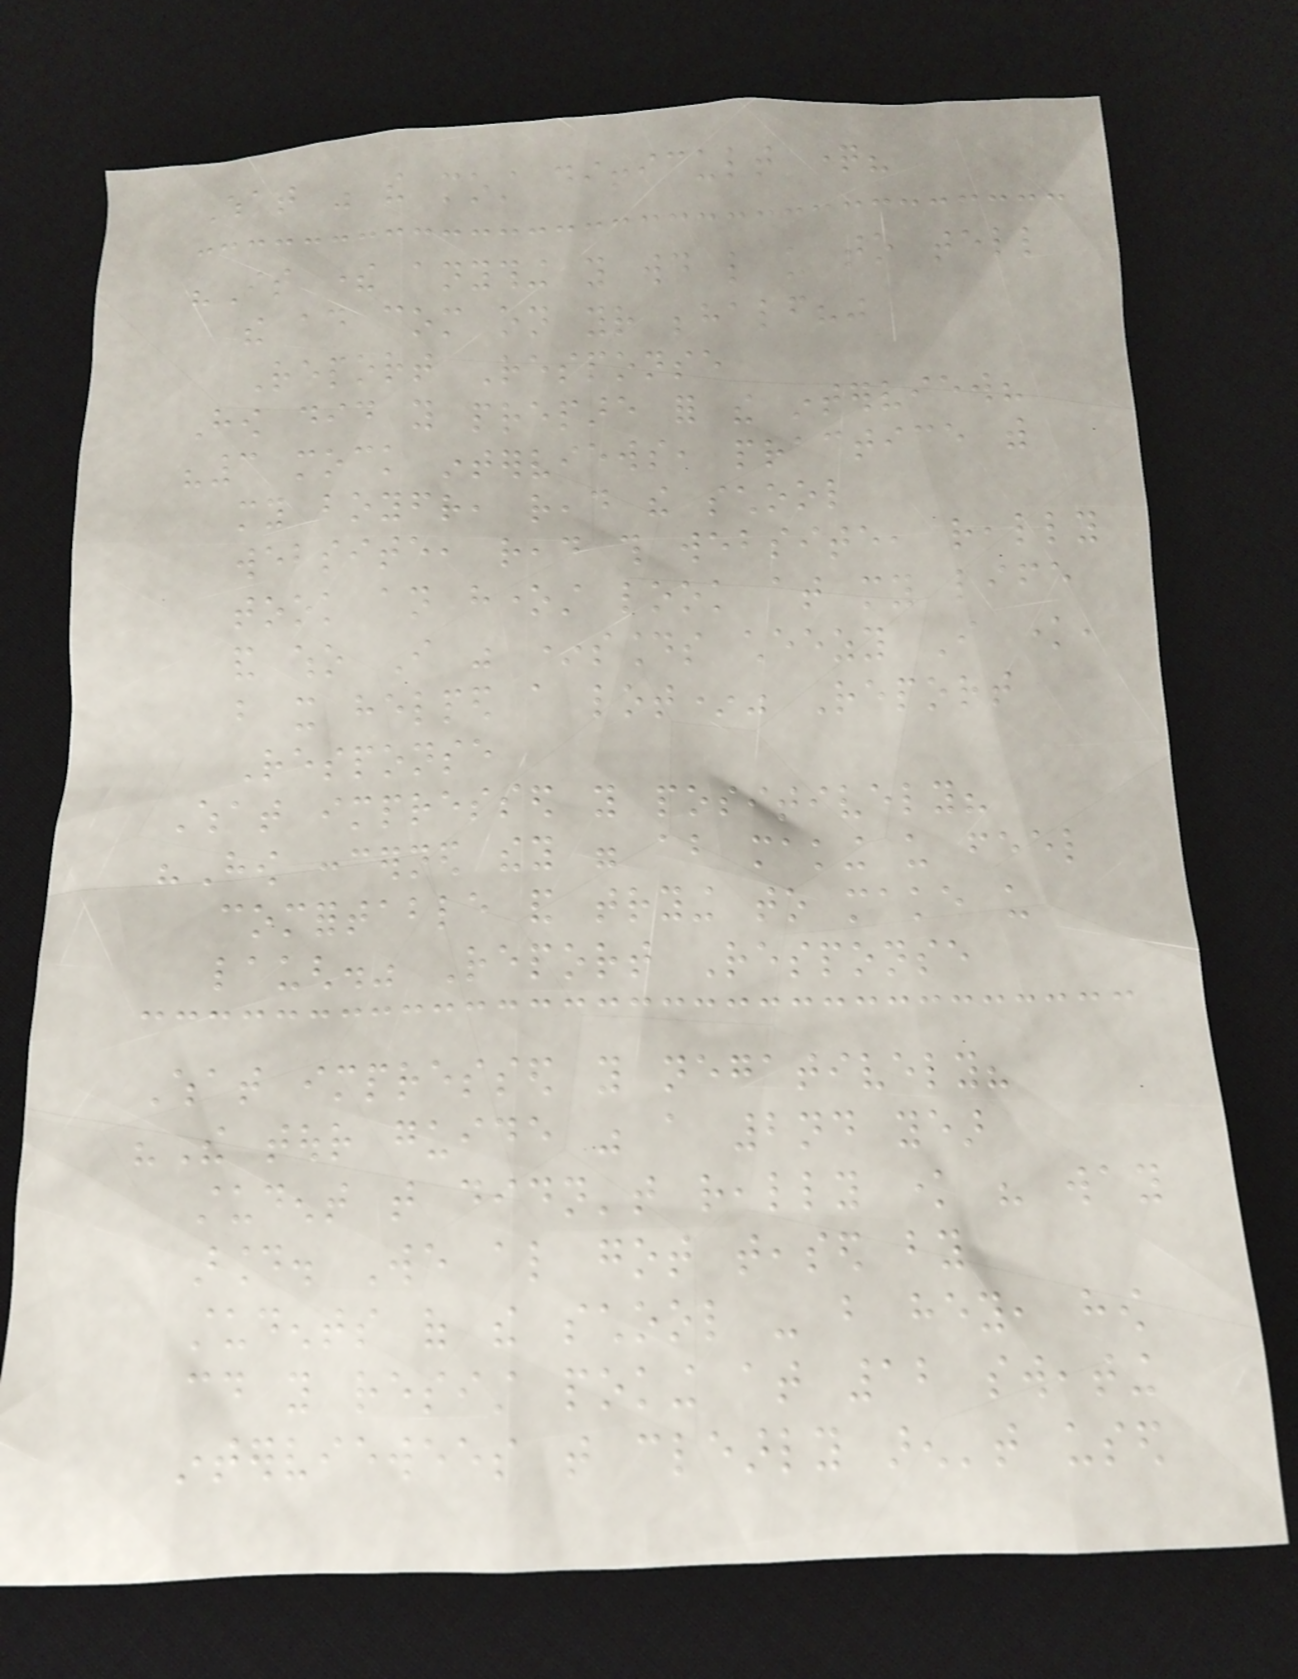What was the most difficult question?
"Is there anything you would like us to tell
the ad com on your behalf?"
Report Response
How did you prepare for the interview?
"3 mock interviews, practice with
my boyfriend, read the school
website, read this website, really
took an honest look at my life
and who I was *sounds cheezy I know,
but it helped a lot*" Report
Response
What impressed you positively?
"How concerned they were about making us feel
comfortable and trying to make us
laugh." Report Response
What impressed you negatively?
"The tour guide was a 2nd year
student that didn't really know his way
around. We also got teased by
students of the school - but hey, how
could you resist poking at 12 sweating
interviewees that clearly aren't used
